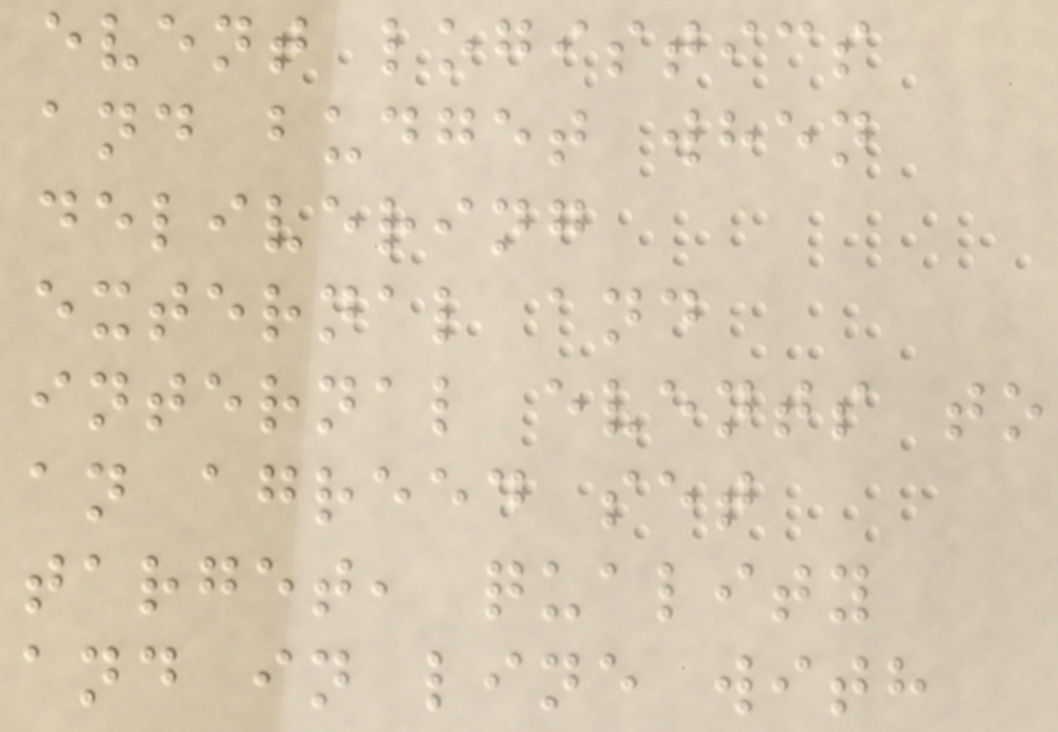event logistics
and budget when
delivering
external and
internal events to
an agreed set
target, quality
and in line with
